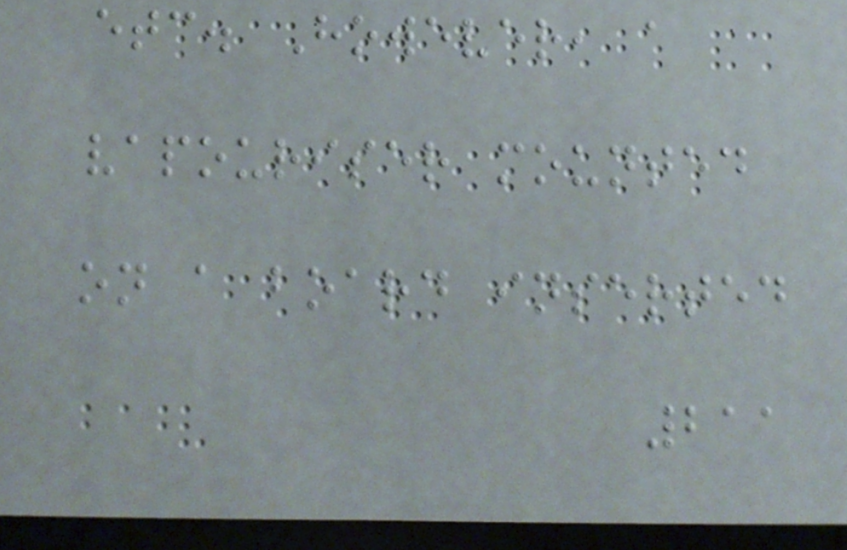etc. However, a
vapouriser mounted
on a board inserted
211
